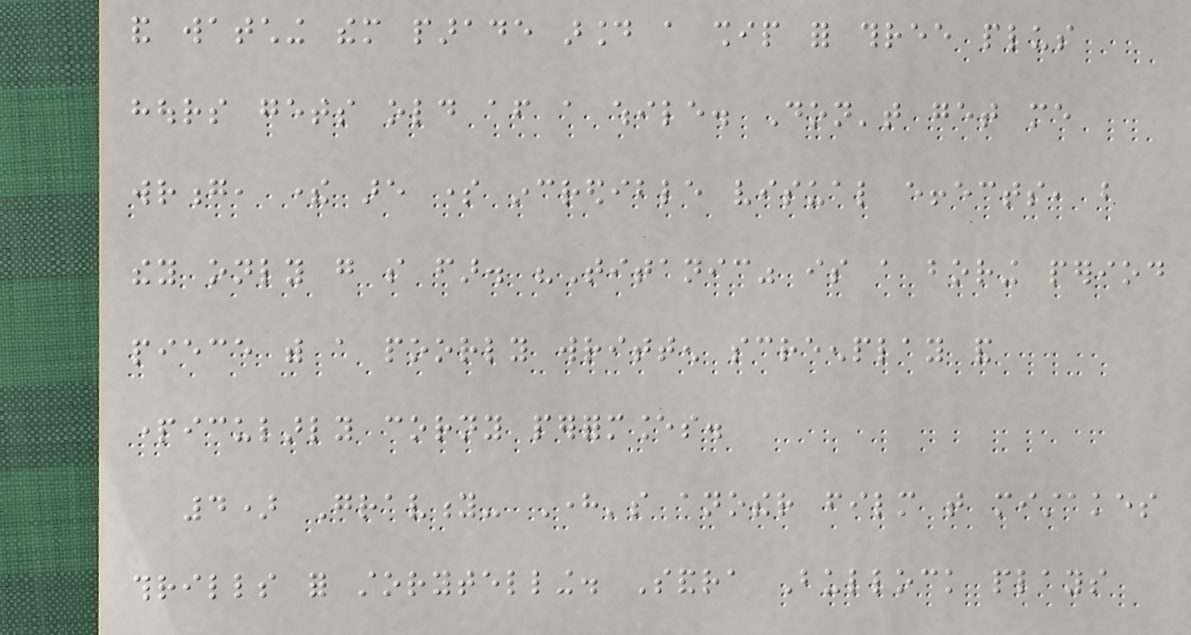and watching them parade around a ship for three plus
hours gets old after a while. Don't get me
wrong, there are some incredible visual effects, but
they only go so far. "Titanic" is a boring period
piece with a poorly written screenplay and
particularly corny performances.
4) Gravity- Here's another film that mistakes
thrills for storytelling. Sandra Bullock plays
